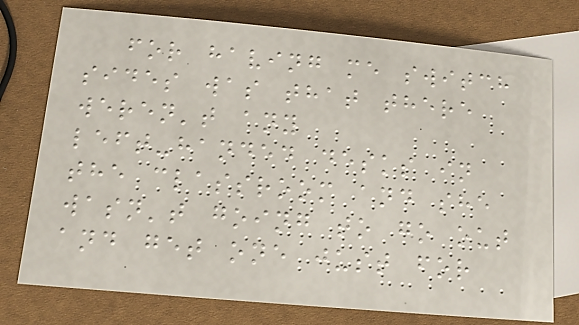for having me switch
sides was that there
weren't any
left-handed desks in
the classroom and she
wasn't going to go out
and get one just for
